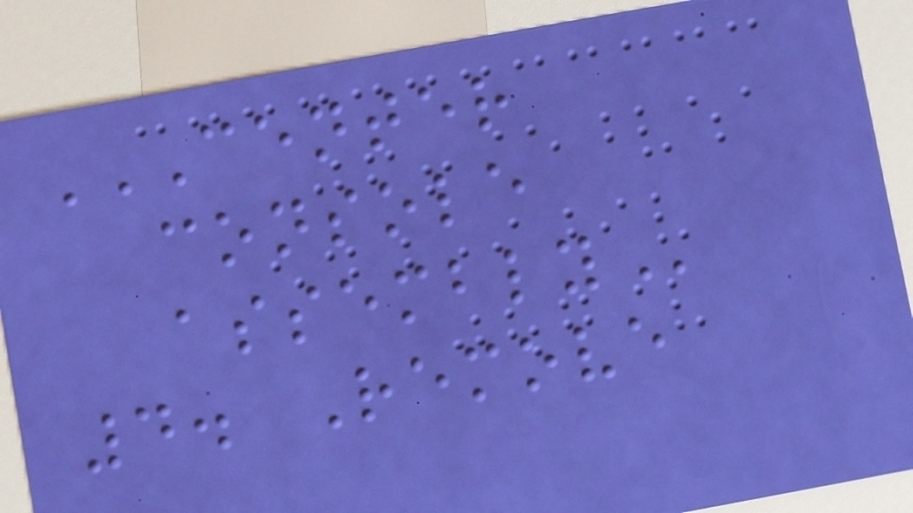CENTER
CONSOLE
ASSEMBLY
4. Remove
